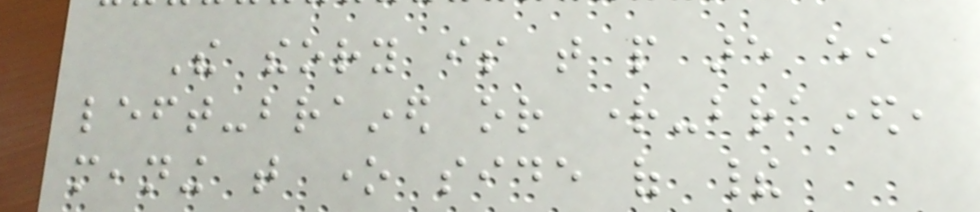The theory is that people are either
left-brained or right-brained,
meaning that one side of their
